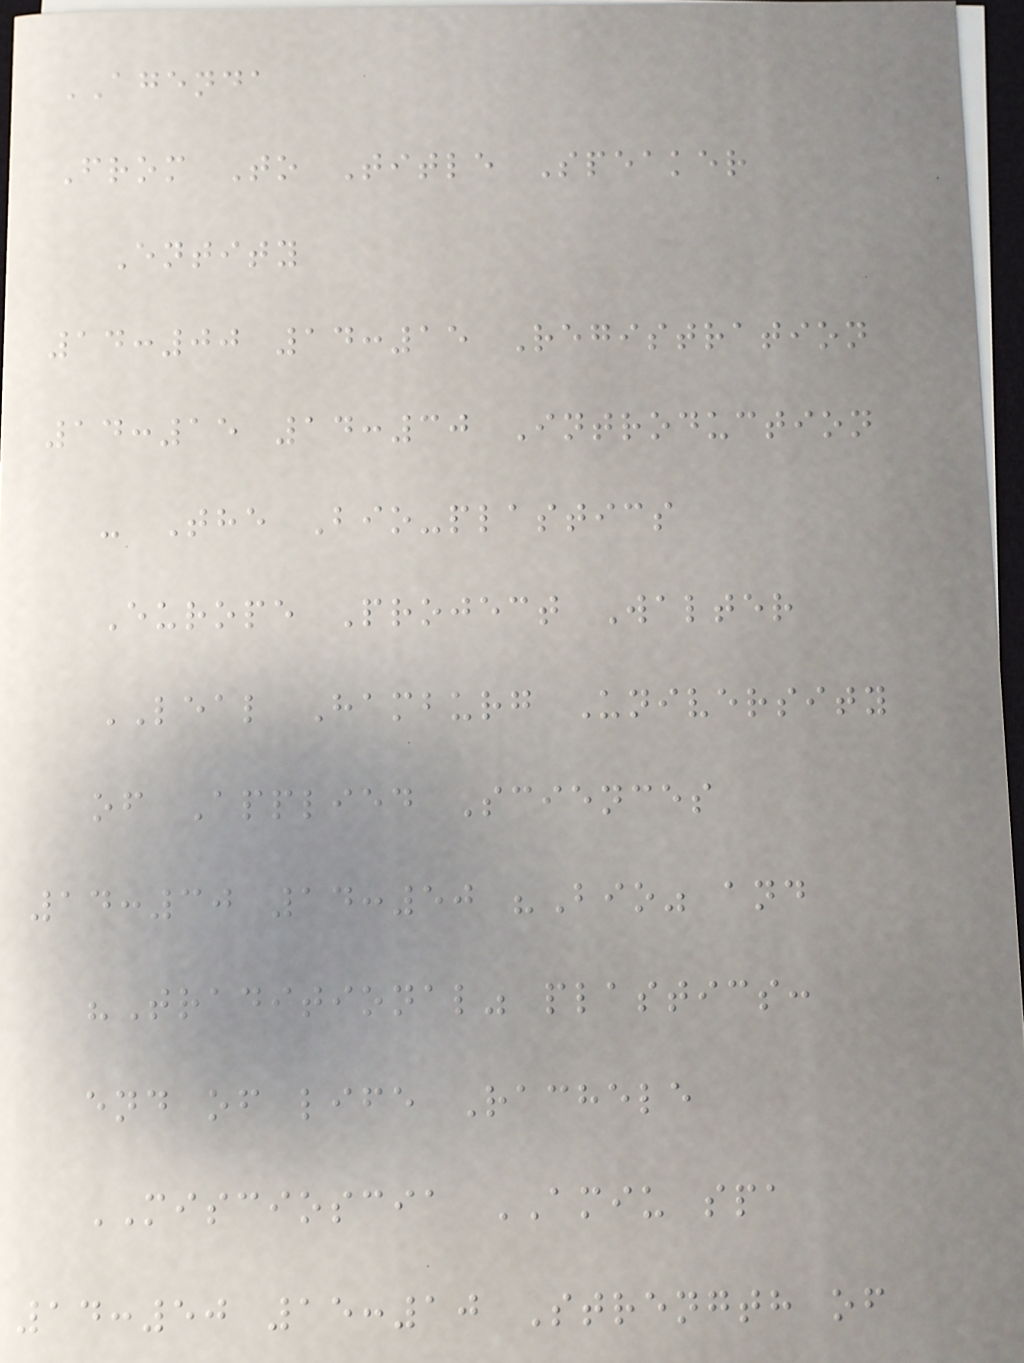AGENDA
From To Title Speaker
Entity
14:00 14:15 Registration
14:15 14:30 Introduction
- The Bio-plastics
Europe Project Walter
LEAL Hamburg University
of Applied Sciences
14:30 14:50 "Bio" and
"Traditional" plastics:
end of life Rachele
MISCIOSCIA AMIU spa
14:50 15:10 Strength of
